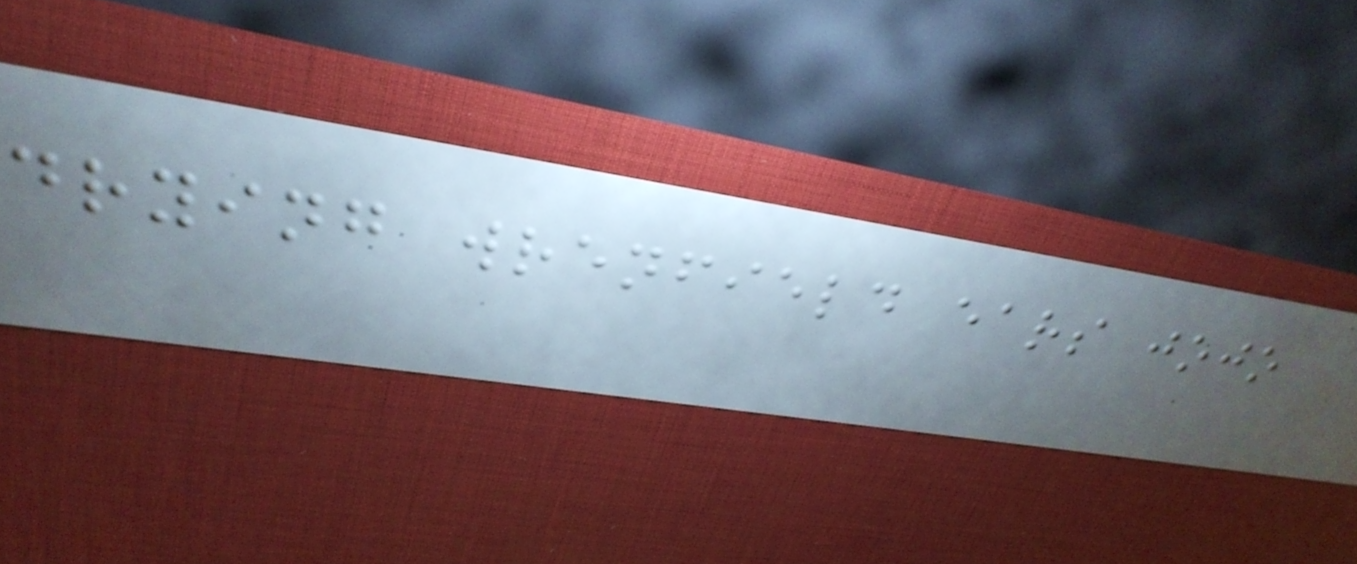drying wrenfield ears jojo
